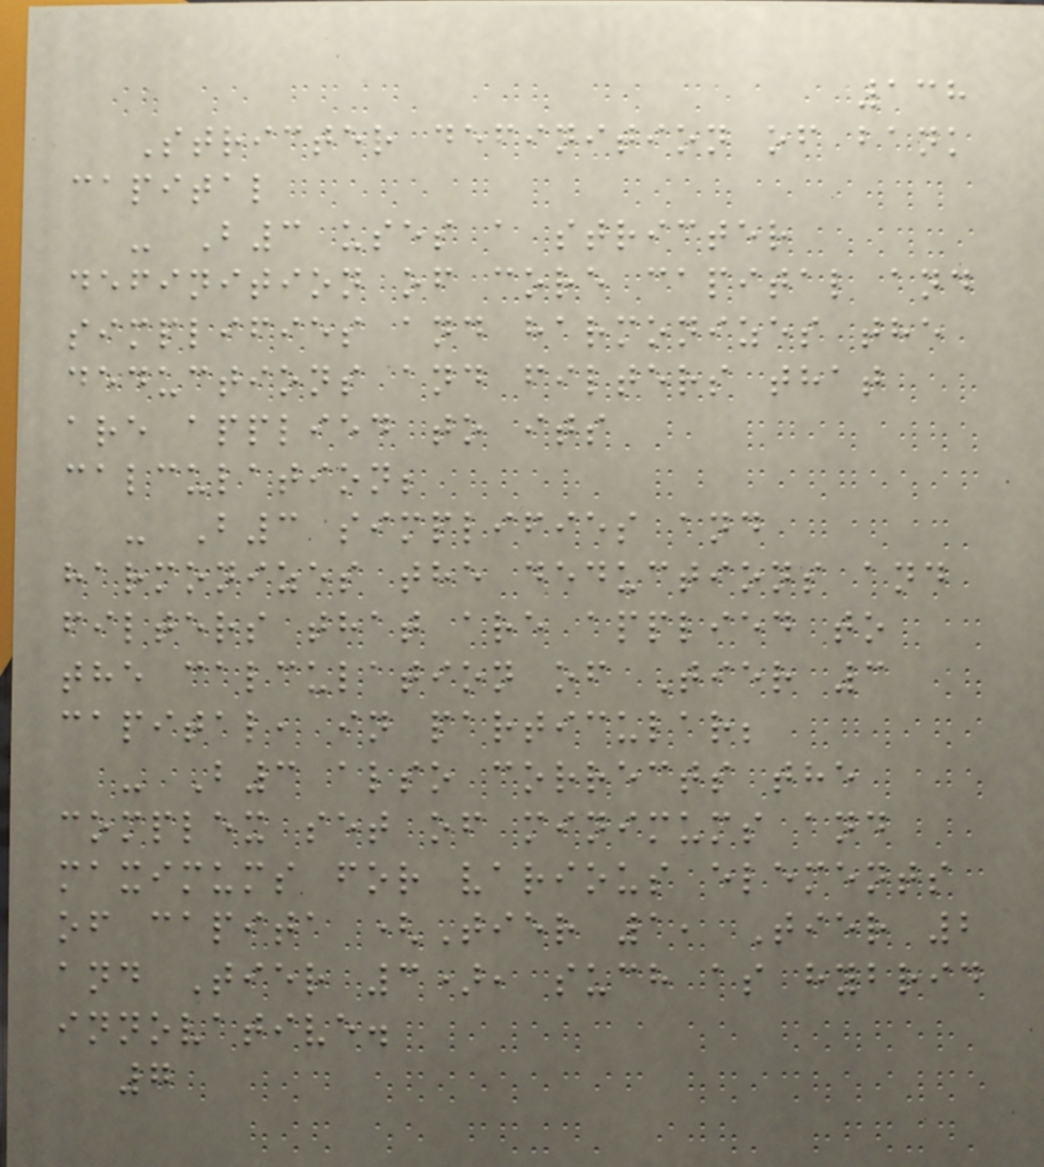138
Stricter definition of bank
capital
- B3 uses a stricter
definition of core capital and
simplifies and harmonizes the
deductions and filters that
are applied to its
calculation;
- B3 simplifies and
harmonizes the deductions and
filters that are applied to
the calculation of Tier 3
capital, in particular;
- B3 also corrects the
complex set of minimums and
maximums for various elements
of capita (Tier 1, Tier 2
and Tier 3), such as hybrid
innovative.
7
